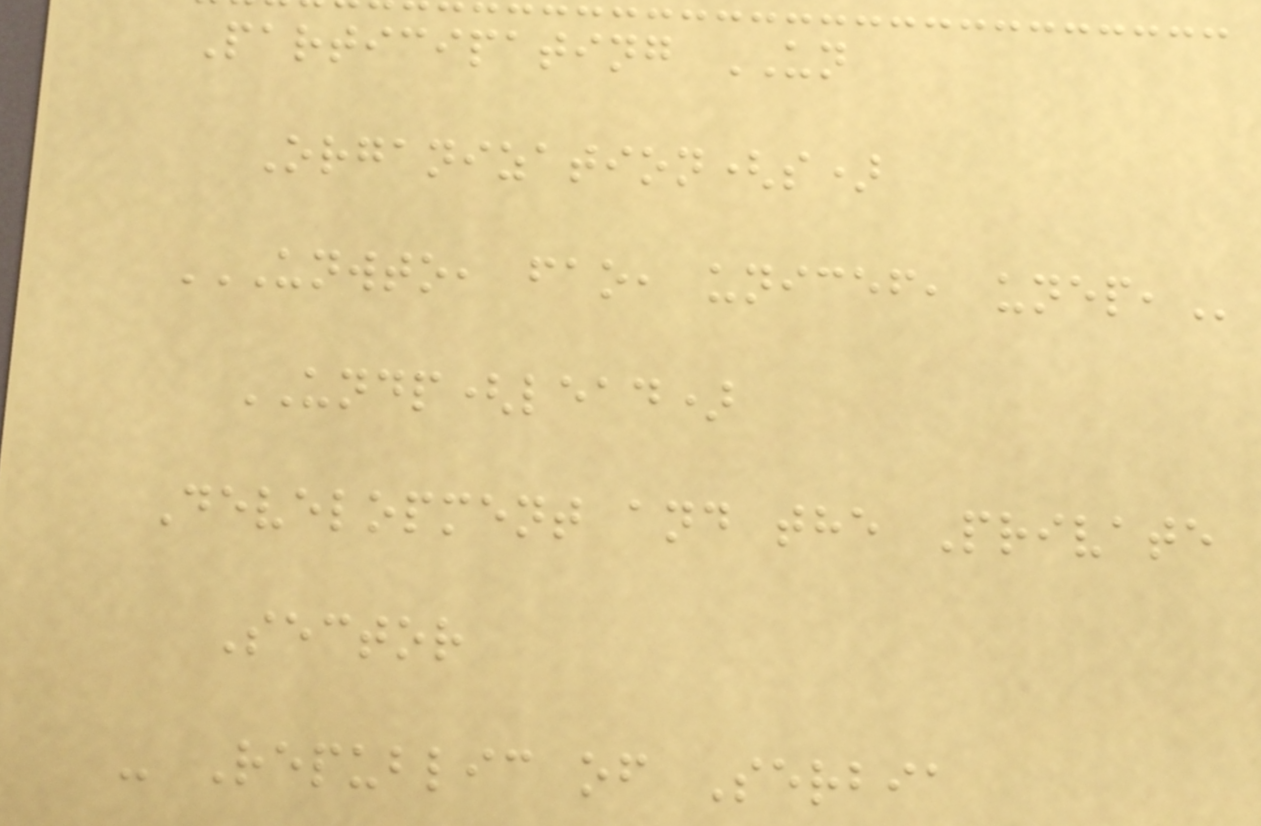Participating UN
Organization(s)
UNWTO, FAO, UNICEF, UNEP,
UNDP(lead)
Development and the Private
Sector
- Republic of Serbia
